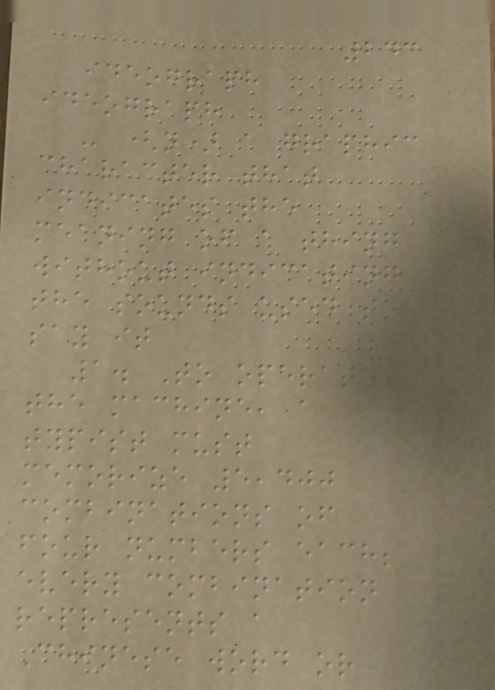243
ideograph
ideograph
- (n) a graphic
character that
indicates the
meaning of a thing
without indicating
the sounds used to
say it
1. To operate
the machine, a
typist must
memorize 5,400
combinations of
four numbers each;
every combination
represents a
Chinese word or
